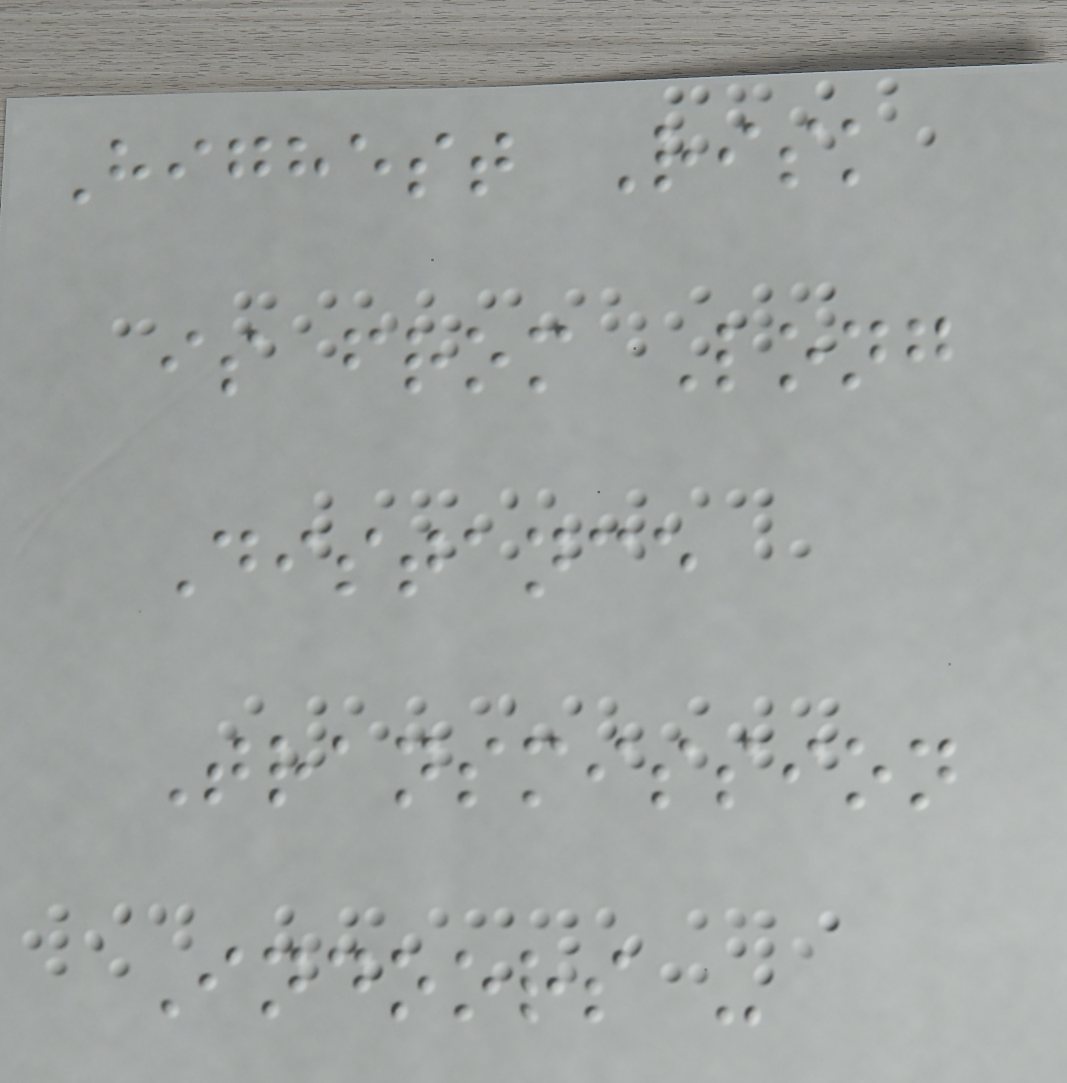Highest Risk
is from Long
Distance
Transmission
Indoors -
